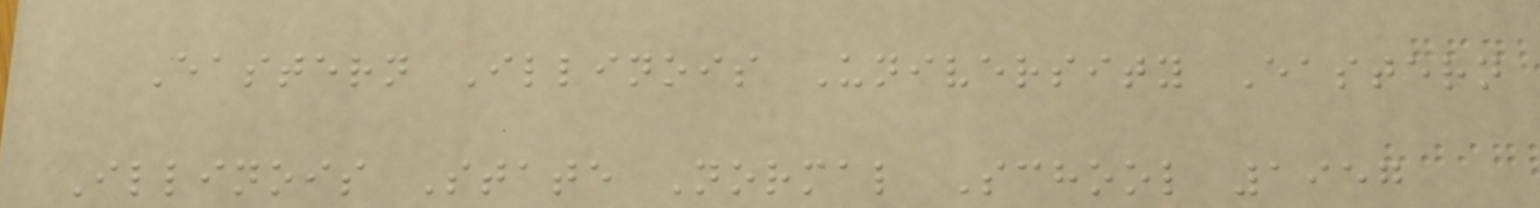Eastern Illinois University Eastern
Illinois State Normal School 1957
